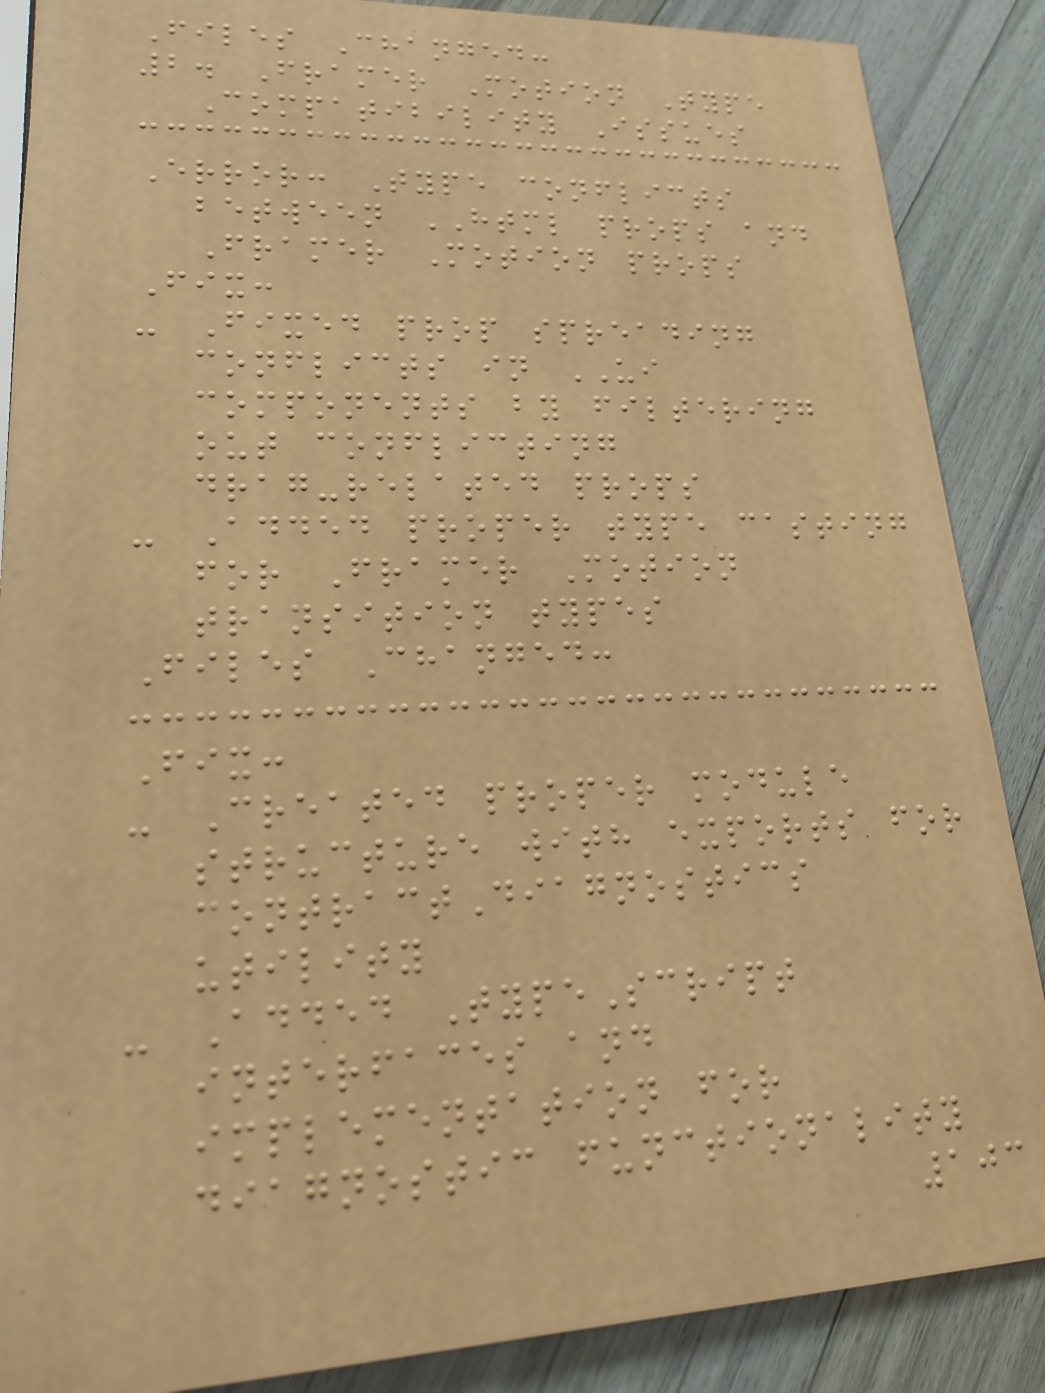Files Changed:
2. Framer Motion Type
Compatibility Issues
Error: Type conflicts
between HTML props and
Framer Motion props
Fix:
- Fixed prop spreading
conflicts in UI
components by filtering
out conflicting
drag-related props
- Added proper type casting
for Framer Motion
transition types
Files Changed:
Fix:
- Created proper module
structure with exports for
contractDiagnostics
utility
- Added TypeScript
interfaces and
implementation for
diagnostic functionality
103
